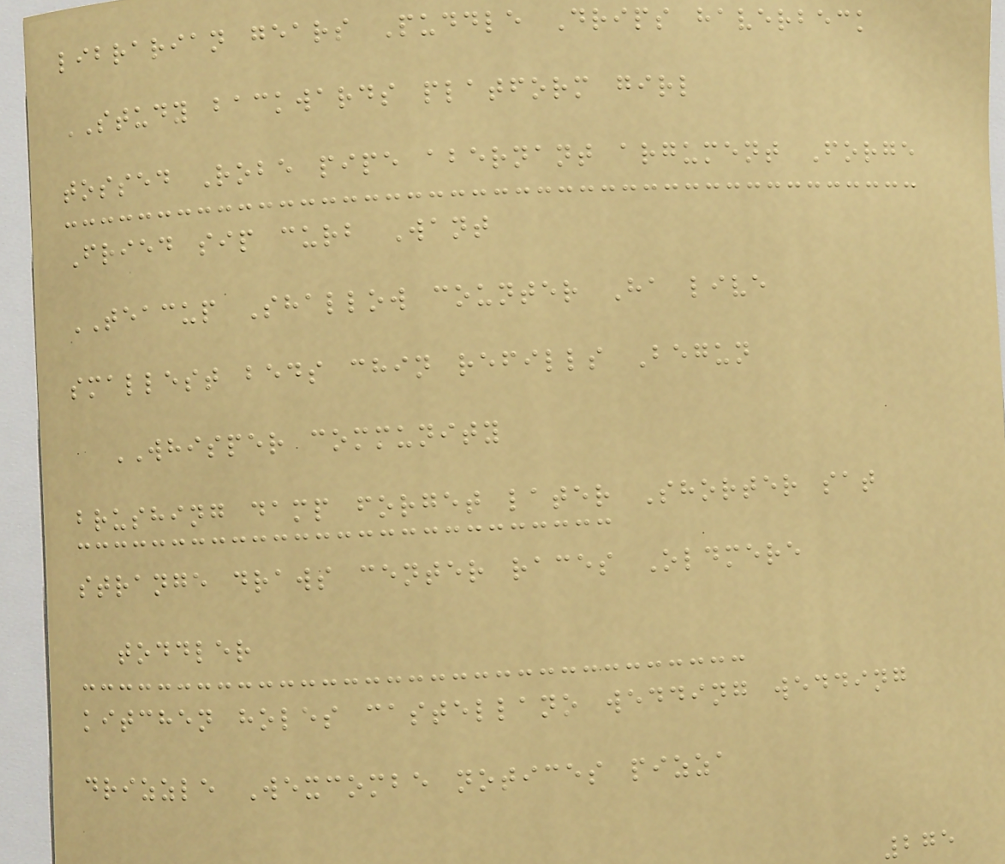librarian gears Puddle Drips haverbeck
STUDY backwards platform girl
tossed Robe pipe abernant argument Forge
Fried sip curb Want
TEACUP Shallow counter Ha live
smallest beds chin refills Begun
WHISPER community
brushing damp forget later Shorter sat
strange draws center races Oldmere
toddler
kitchen holes castellano wedding wedding
drizzle Wexcombe notices pizza
275
